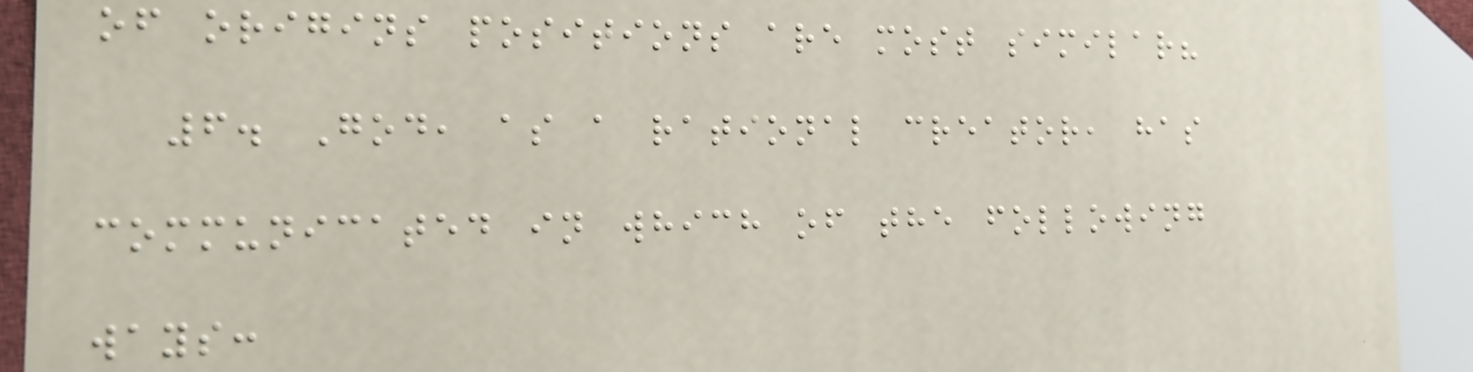of origins positions are most similar?
6. God, as a rational creator, has
communicated in which of the following
ways:
